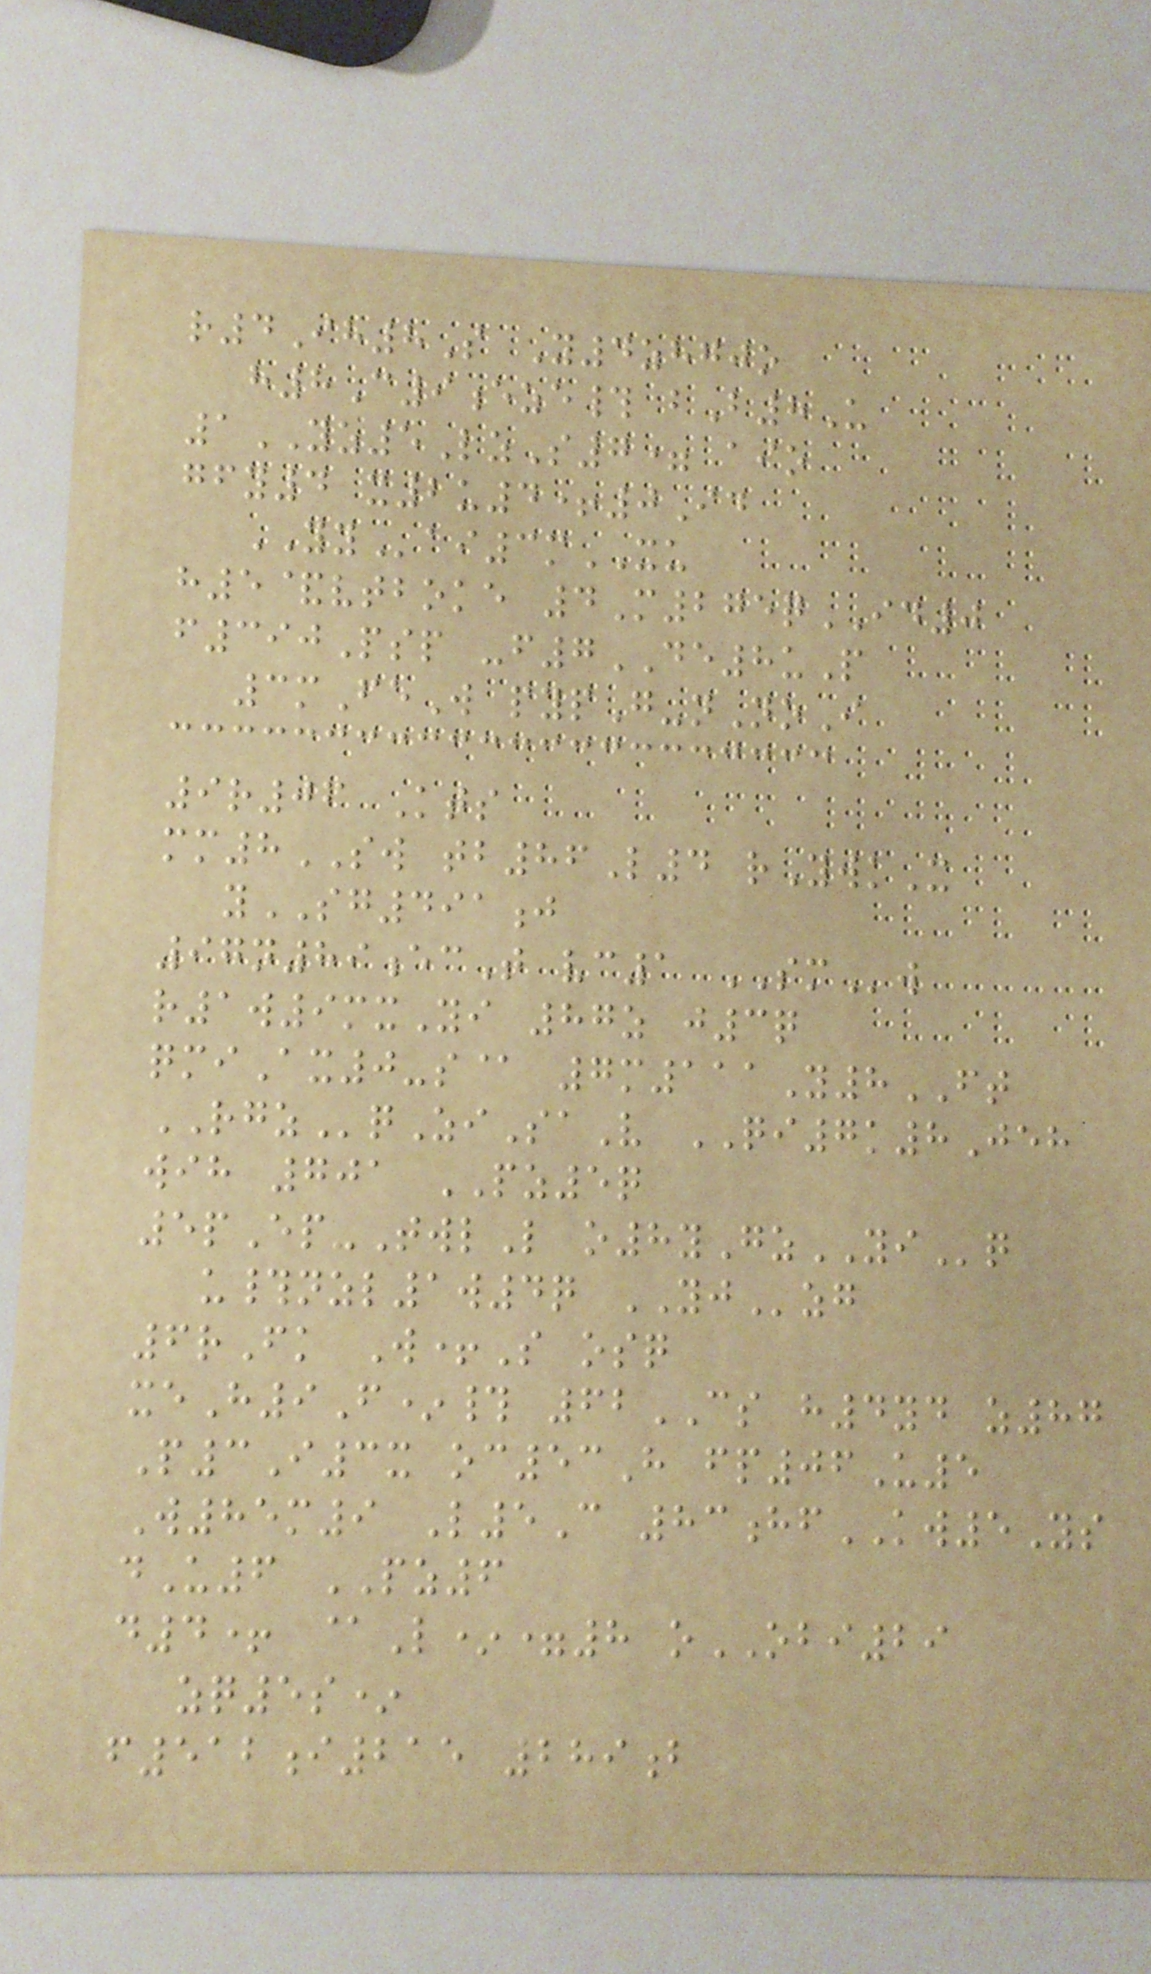r4Ih8S Y4zhgjo
h8C9eze# bB8U
1YZ5LzS7= aio
gfy4 x2u4+0Id
YYai3mXU
h5&vtboke 4M275qID0
f390Psp -f7DE8uP
3mFeW pypG-nNoI
9r06 Kts
mm8SW tb86L4 rYwkX
ySG491j
97n89ecT vc1 SMw
r1w9mxYi 87z j3q
qmiAx0-s@ 7m111Y8FT
RGZqZiSaV QI7k8Jeh
wih 701 PZ5q
5pEp-TwlL o8yGzYIq
u#nzl1w4q YJzg
6rFk W+S osq
xeH9F*# 62CS h4yd z87
P3I3x oc53H fp06U5
W85m9 L5C 83hfKW5Ys
dU6 PZ6
d4+ @L*=8 oOBI29
zq5s*
f512i215 289b
